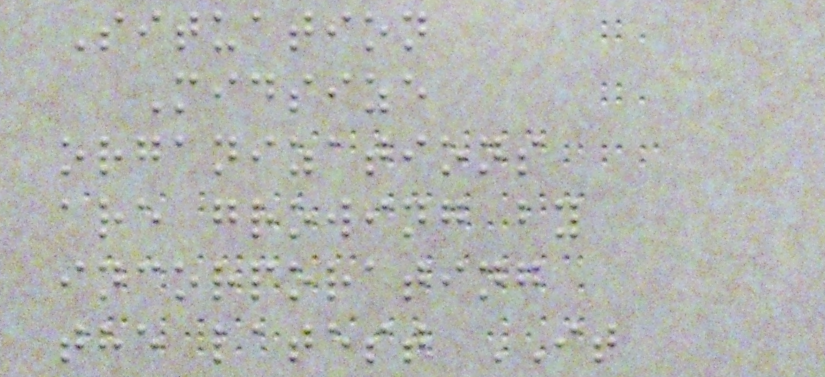Situation
Midsize
organizations
are growing by
incorporating
the latest IT
